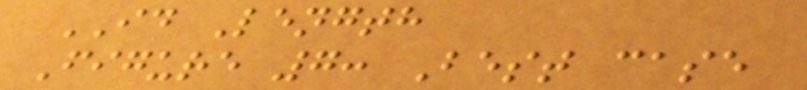ID Length
Figure 7: Best case
